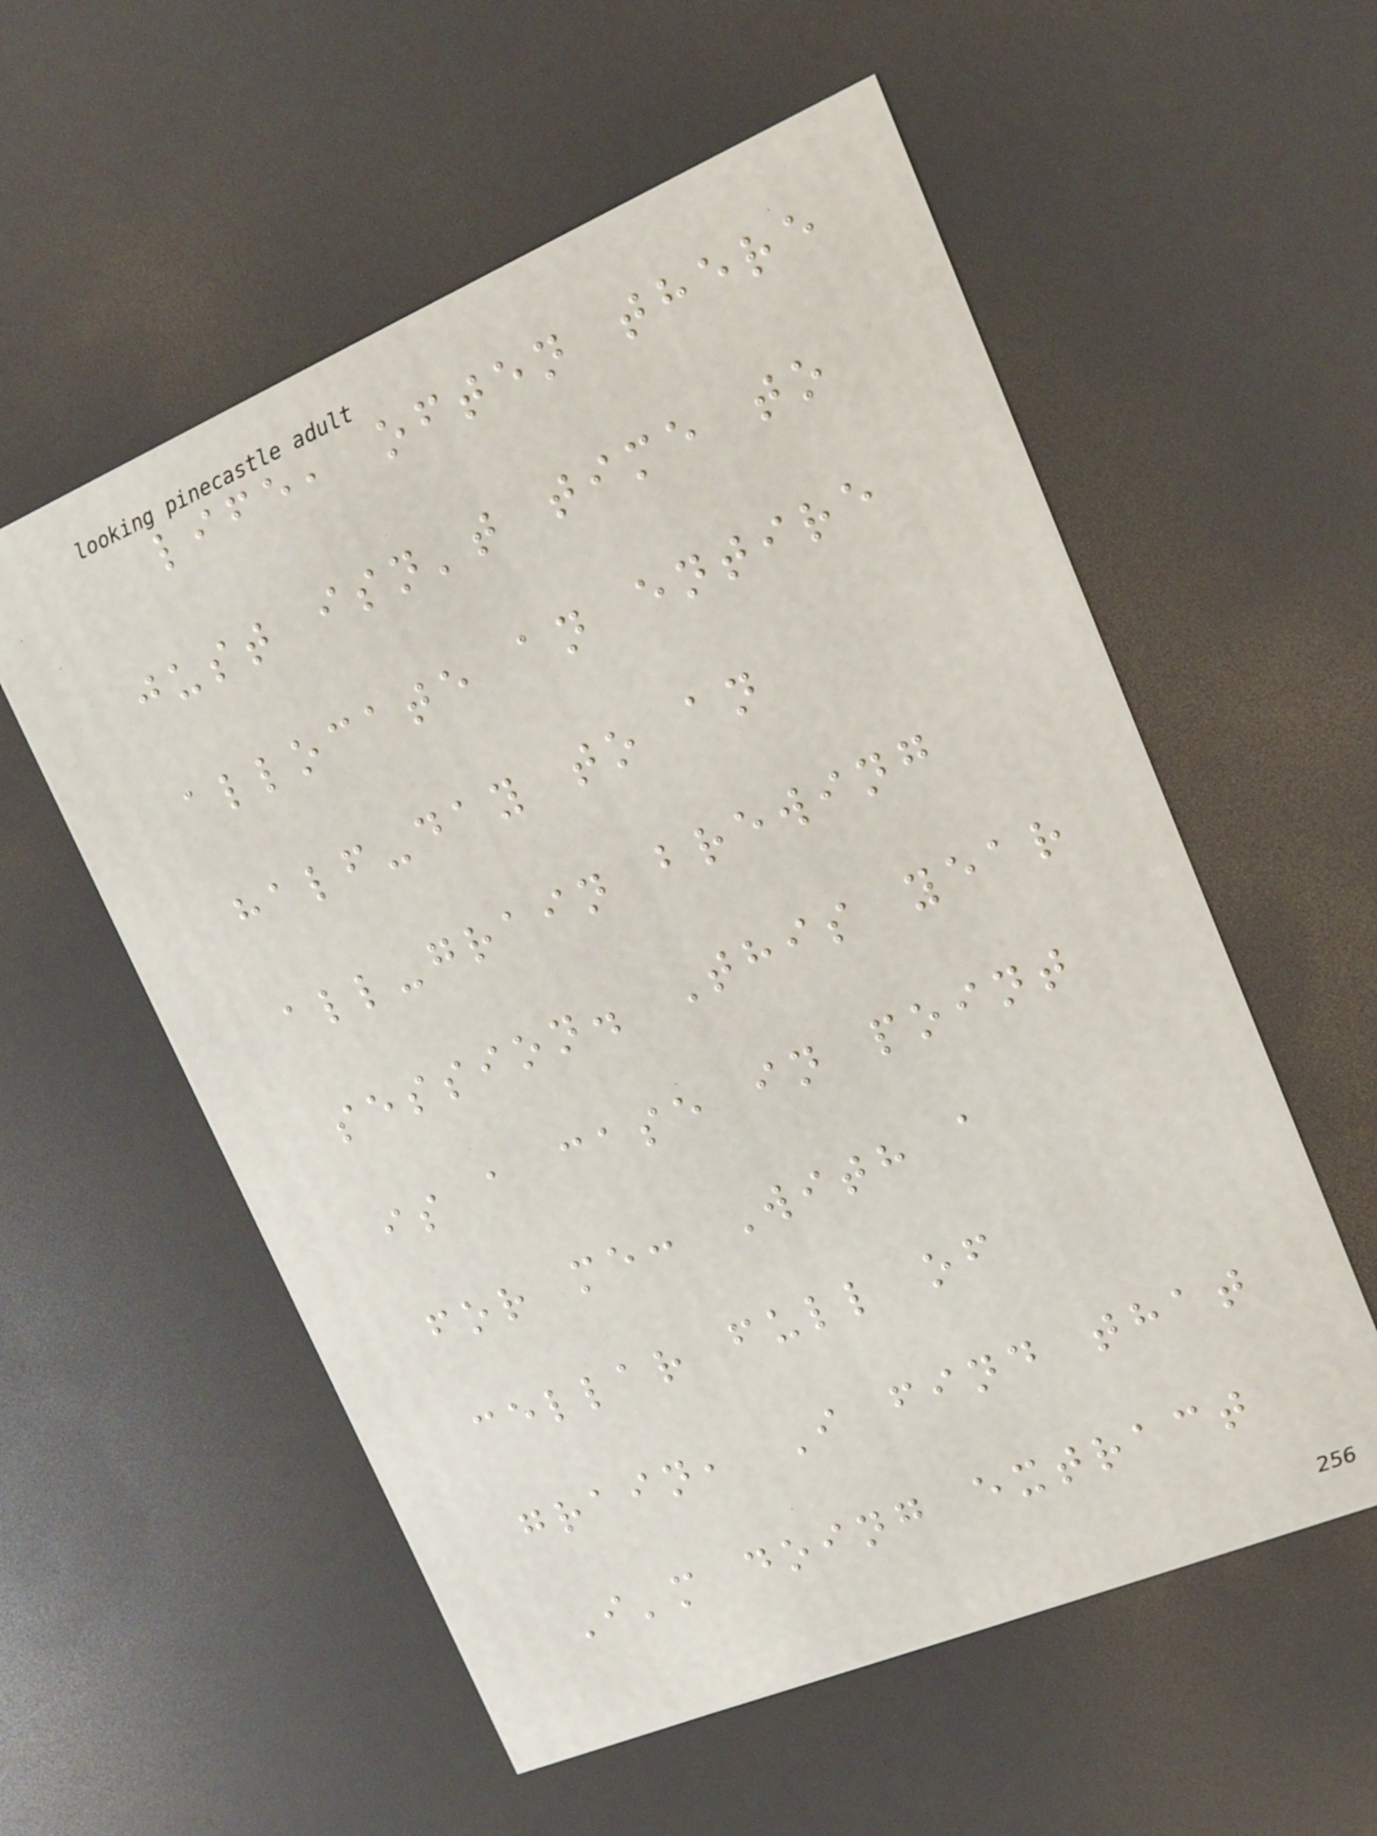life, often there
just isn't time to
allocate an entire
half-day to an
all-grain brewing
session. This year
is a case in point
for me: With a
cellar full of
grain, I find that
I'm doing extract
